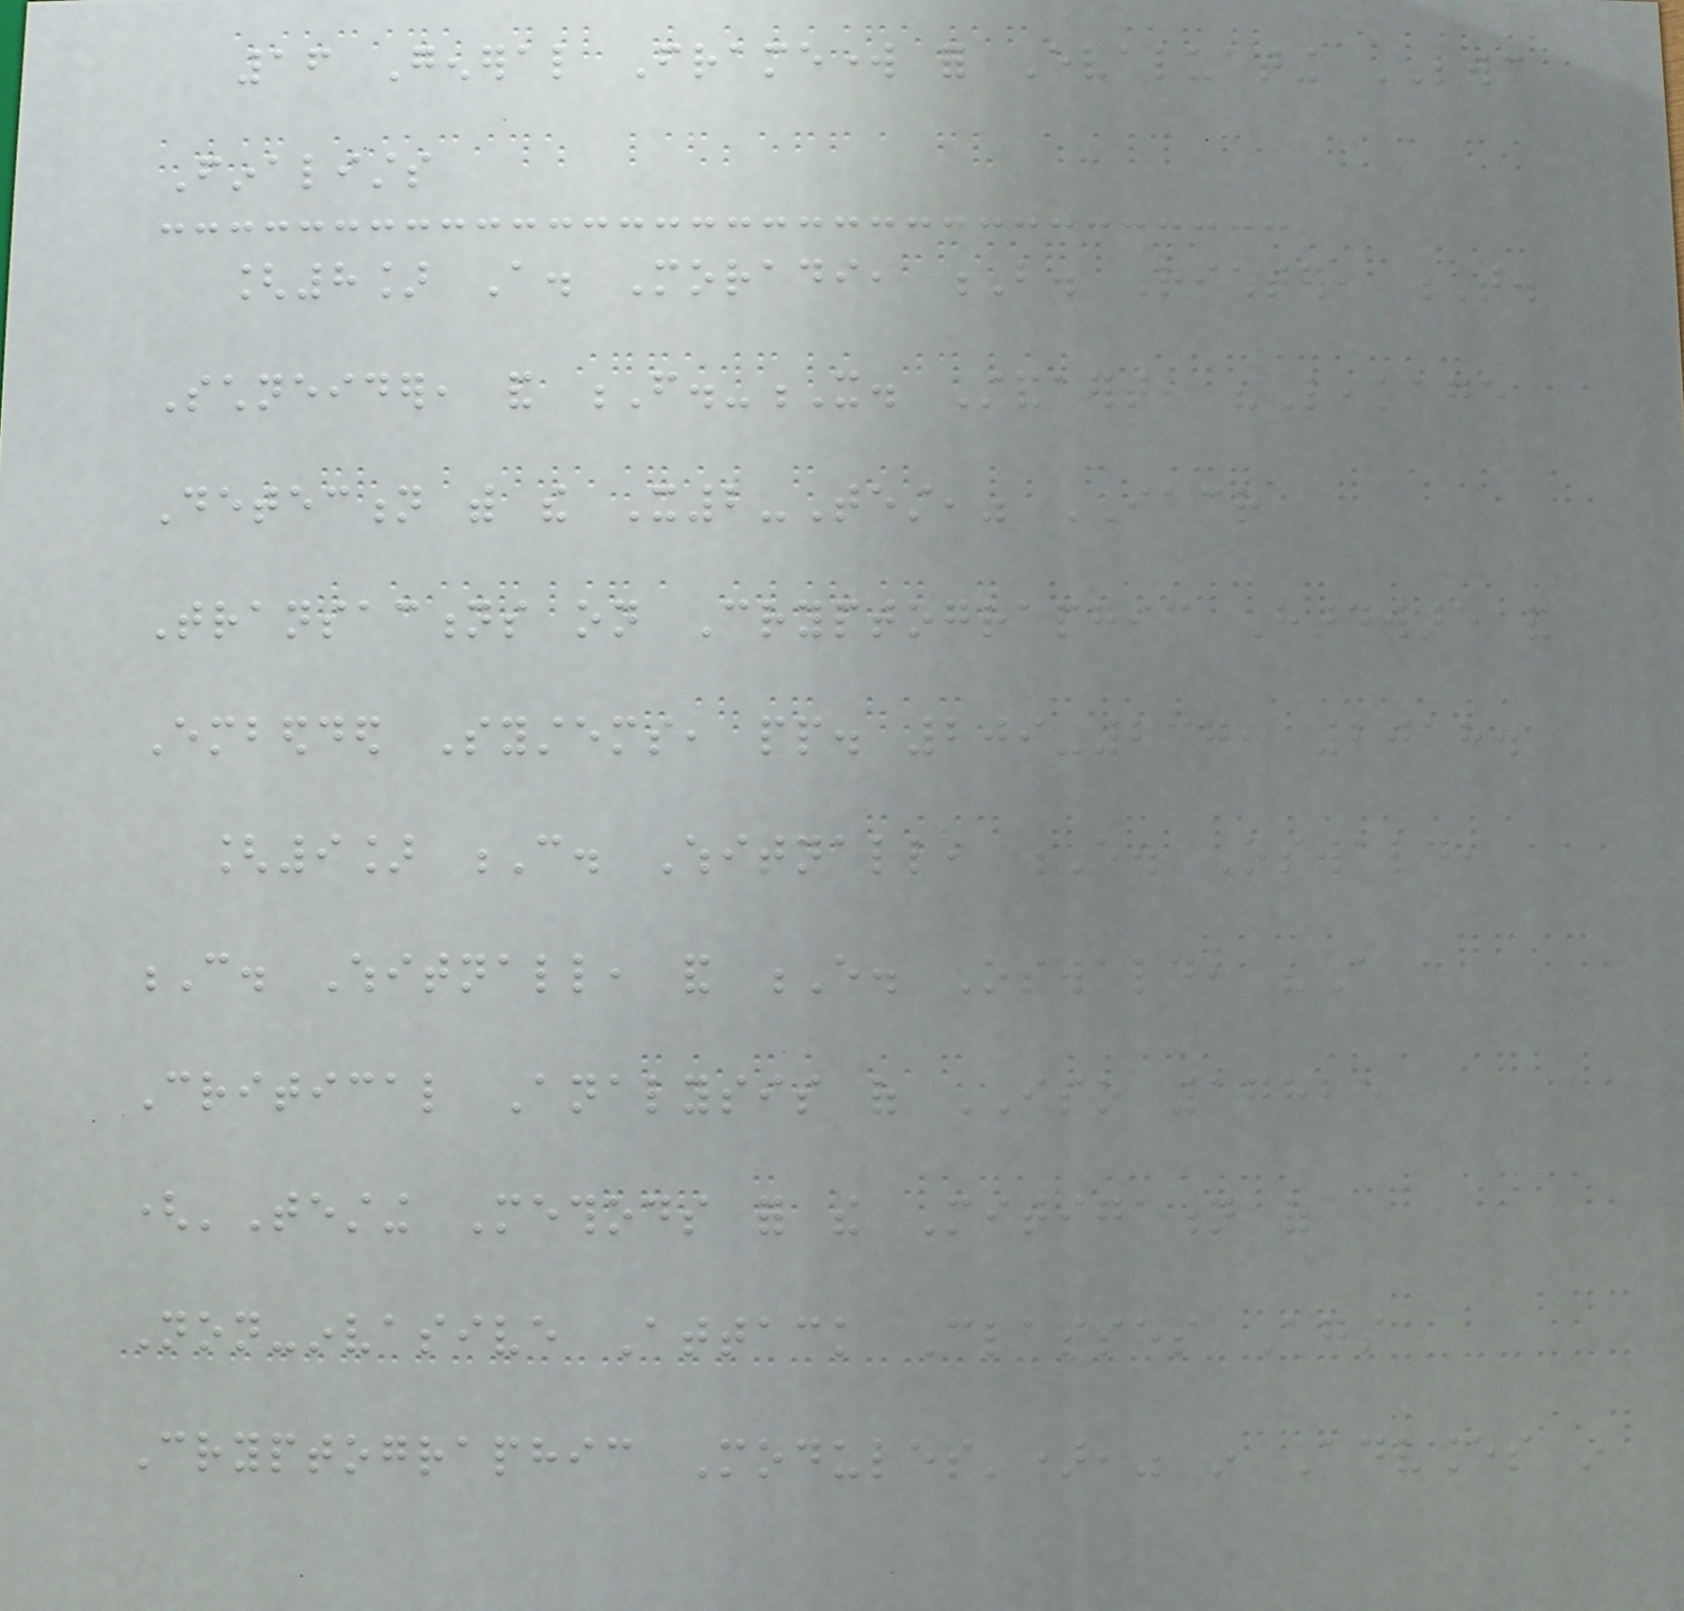16 General Framework for Evaluating LWC
Finalists
[8] A. Moradi, B. Richter, T.
Schneider, and F.-X. Standaert, "Leakage
Detection with the X2-Test," IACR
Transactions on Cryptographic Hardware and
Embedded Systems, pp. 209-237, 2018.
[9] C. Whitnall, E. Oswald,
C. Whitnall, and E. Oswald, "A
Critical Analysis of ISO 17825
('Testing Methods for the Mitigation of
Non-invasive Attack Classes Against
Cryptographic Modules')," in Advances in
